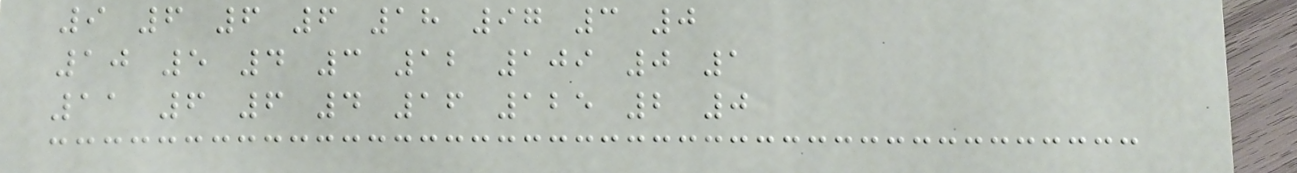9 6 6 6 18 97 3 0
10 5 4 3 12 109 0 1
11 6 6 4 16 125 2 0
